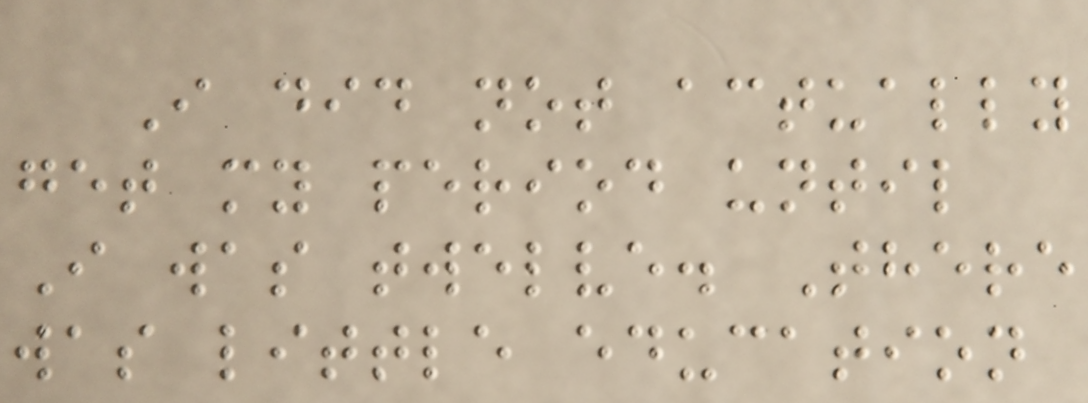I did not actually
get my period until
I was twelve. There
was little education
